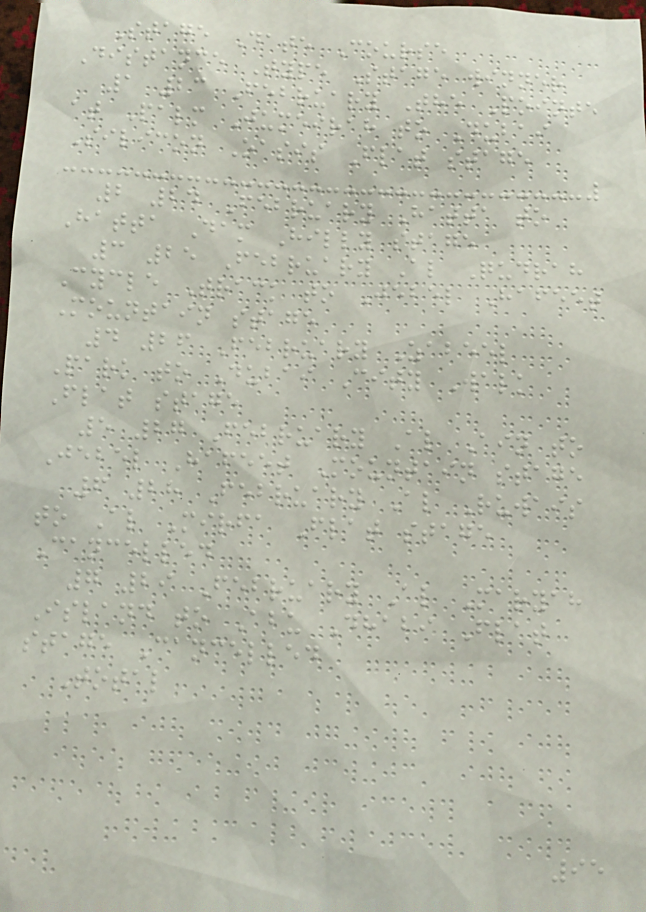Stage Date Course
Distance Type Stage winner
1 23 February The Pointe
at Palm Jumeirah to Dubai
Silicon Oasis Flat stage
2 24 February Hatta to
Hatta Dam Hilly stage
3 25 February Al Qudrah
Cycle Track to Jebel Hafeet
Mountain stage
4 26 February Zabeel
Park to Dubai City Walk
Flat stage
5 27 February Al Ain to
Jebel Hafeet Mountain stage
6 28 February Al Ruwais
to Al Mirfa Flat stage
Cancelled
7 29 February Al Maryah
Island to Abu Dhabi Flat
stage Cancelled
Total
95
